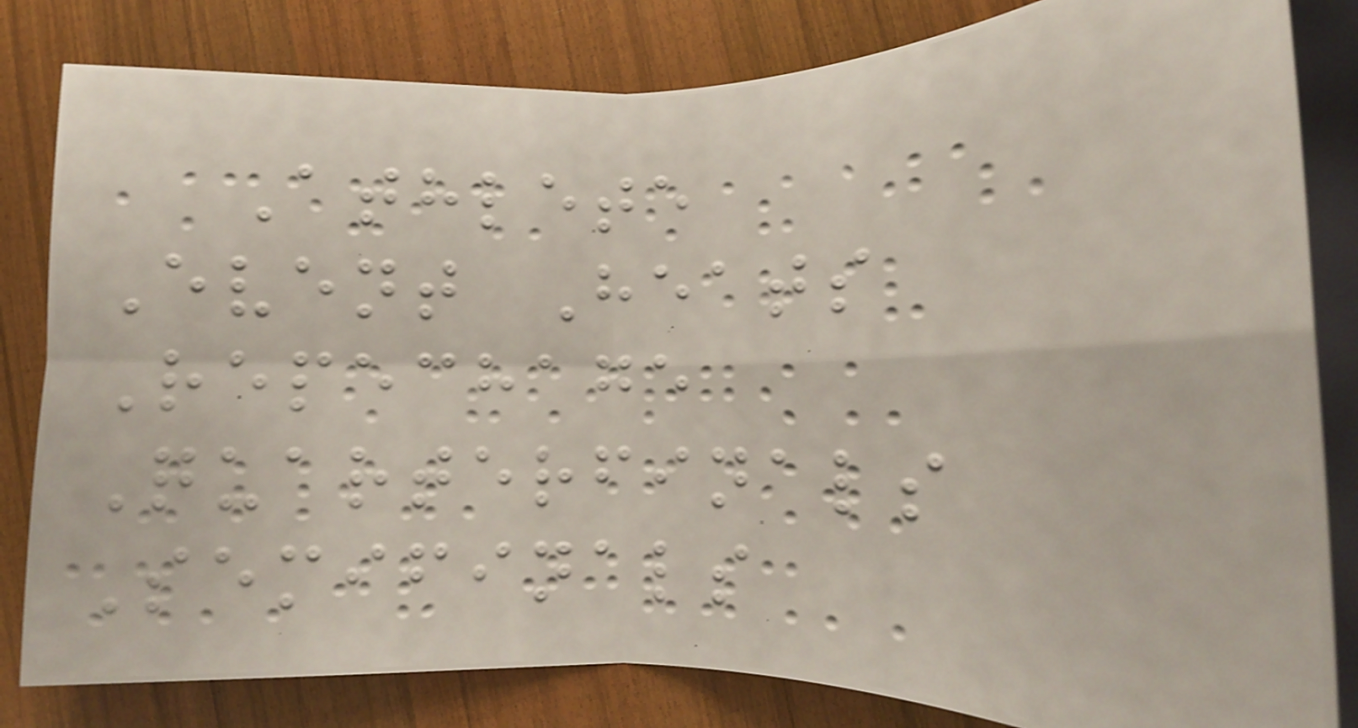Athlete
Event Heats
Repechage
Quarterfinals
Semifinals
